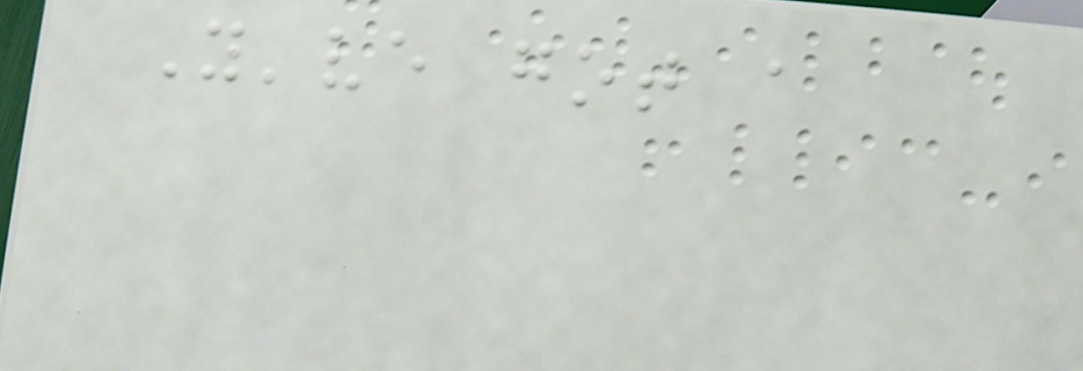You've got a
